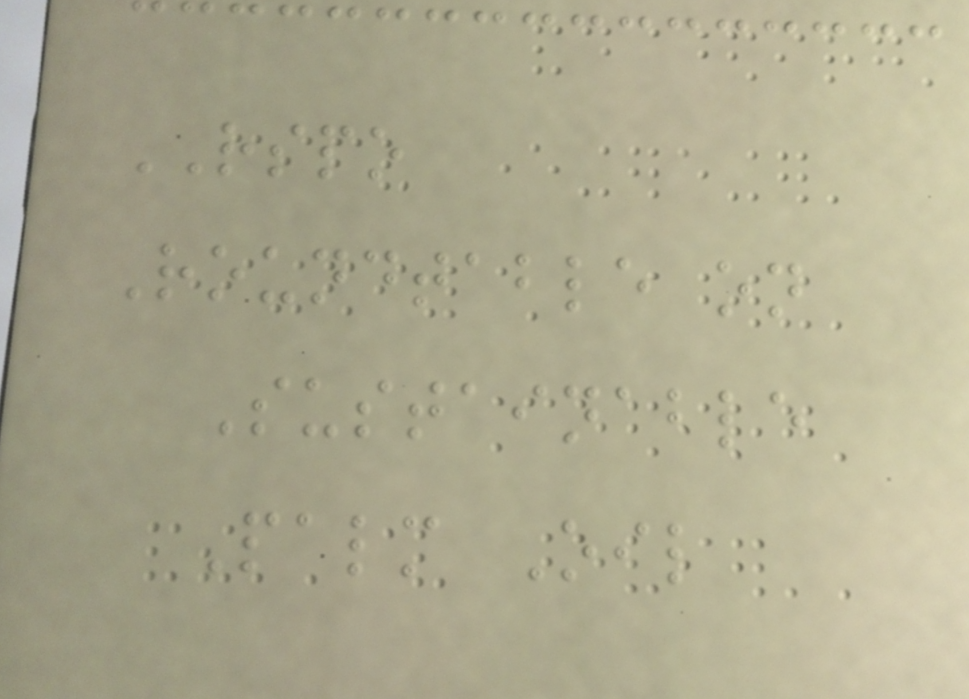RSPO
Roundtable on
Sustainable
Palm Oil
